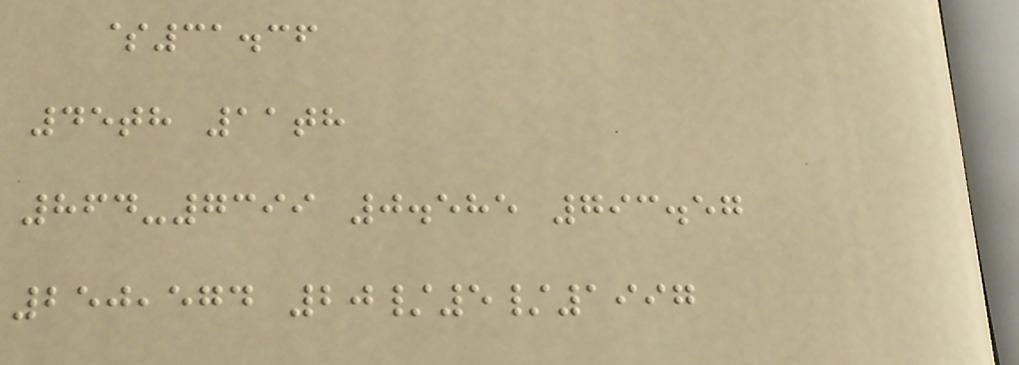$31.36
45th 11th
864-7399 0.585 793.57
250,574 20/5/1997
